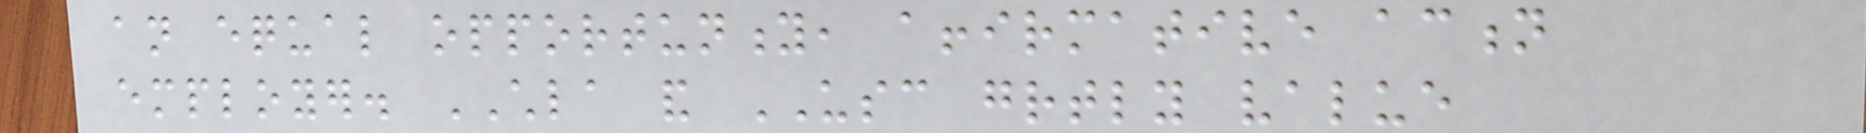an equal opportunity, affirmative action
employer. CHLA and USC greatly value
